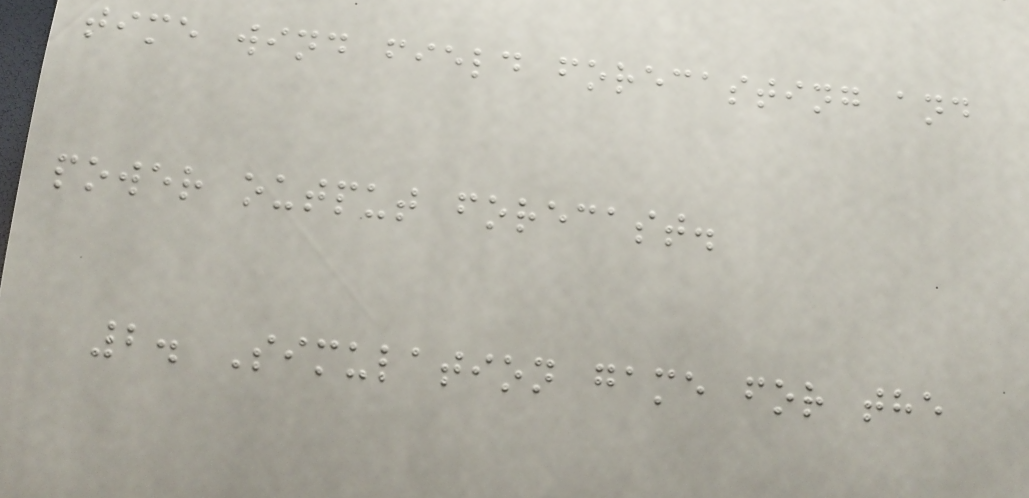time wind field forecasting and
power output forecast.
2. Simulation game for the
